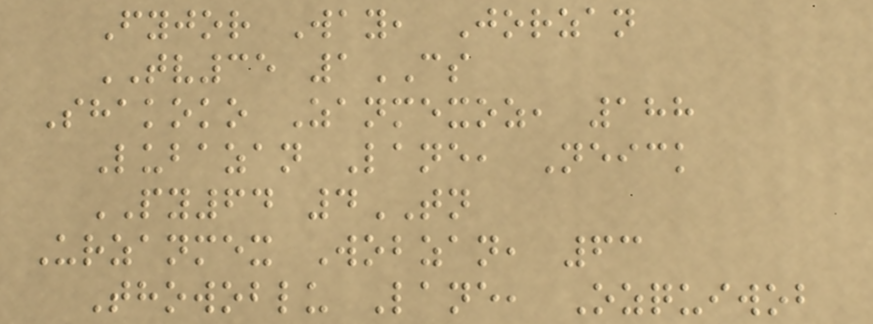Fyjor Way, Jorzan
TV35 1CS
Shakoko Zanmexoz, 188
Lubazan Lane, Neick
PY64 4TN
Urzanmex Wobzan, 63
Thowoblu Lane, Ozquiwob
